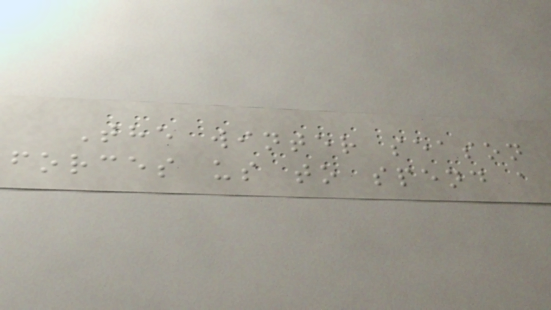The winter season
forces us to spend a
